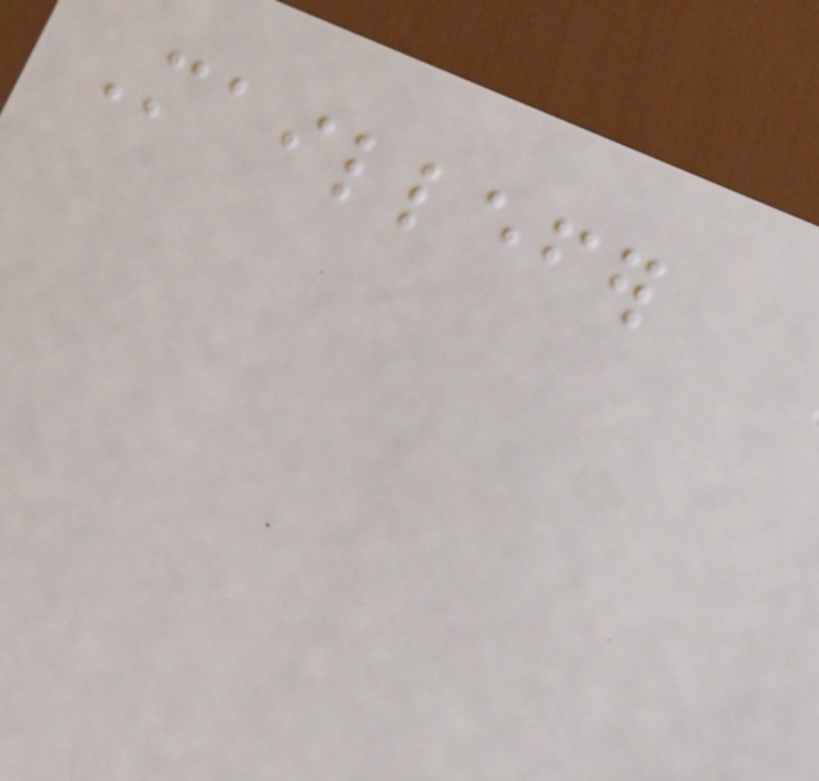Maillefer
